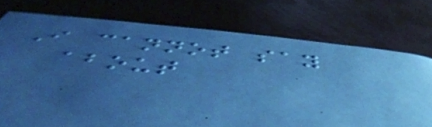I cannot say
about
